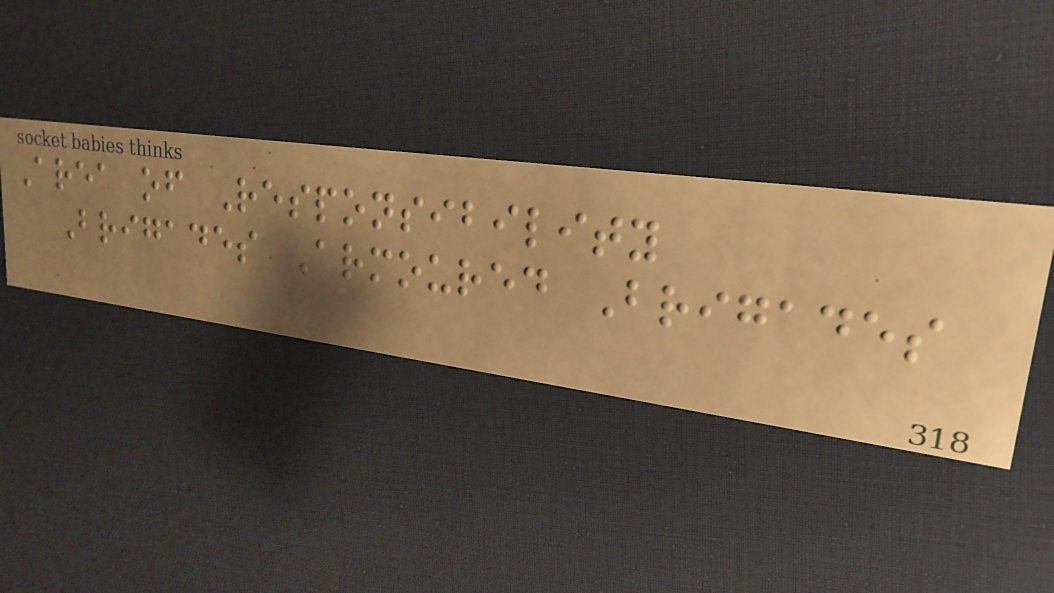Area of Responsibility
Brigades Armoured Brigades
